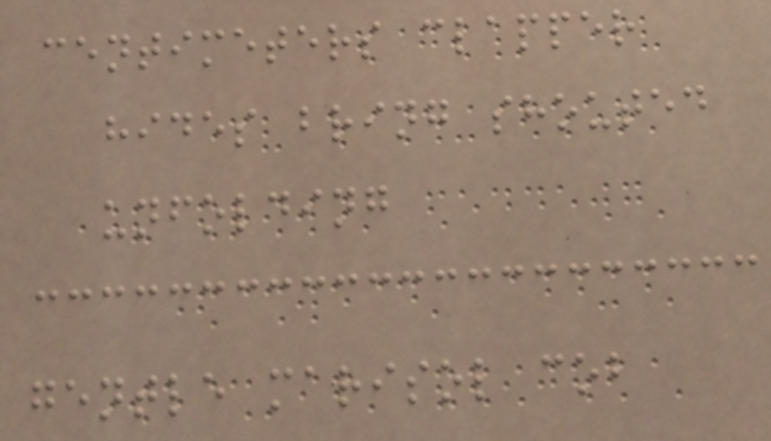centimeters clapper
hides bring shouted
unfolding
gentle marisol cob
